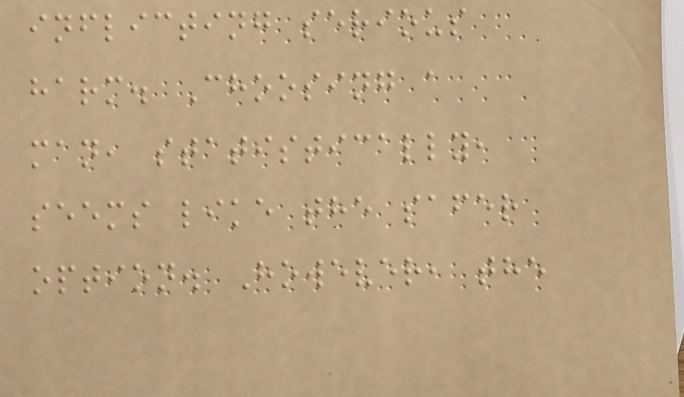inflicting serious
harm. Choosing a
man, statistically,
seems like the safer
option. However, the
